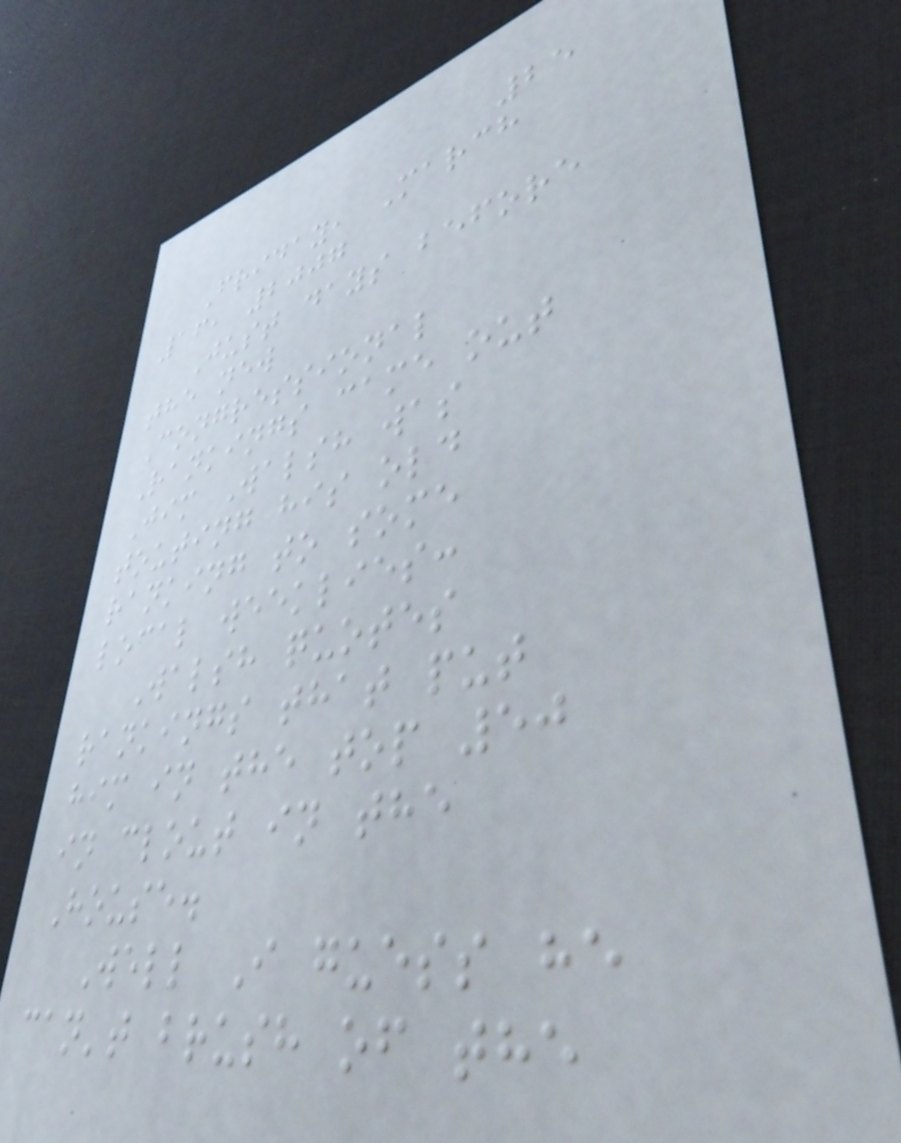25
Friday, March
16, 2007
Just days before
the new
Congressional
Rankings came out
Jim Walsh was
touting his old
ranking to some
local weeklies:
Walsh quotes
rankings that put
him in the top 50
in clout in the
House.
Well I guess he
can't brush of the
